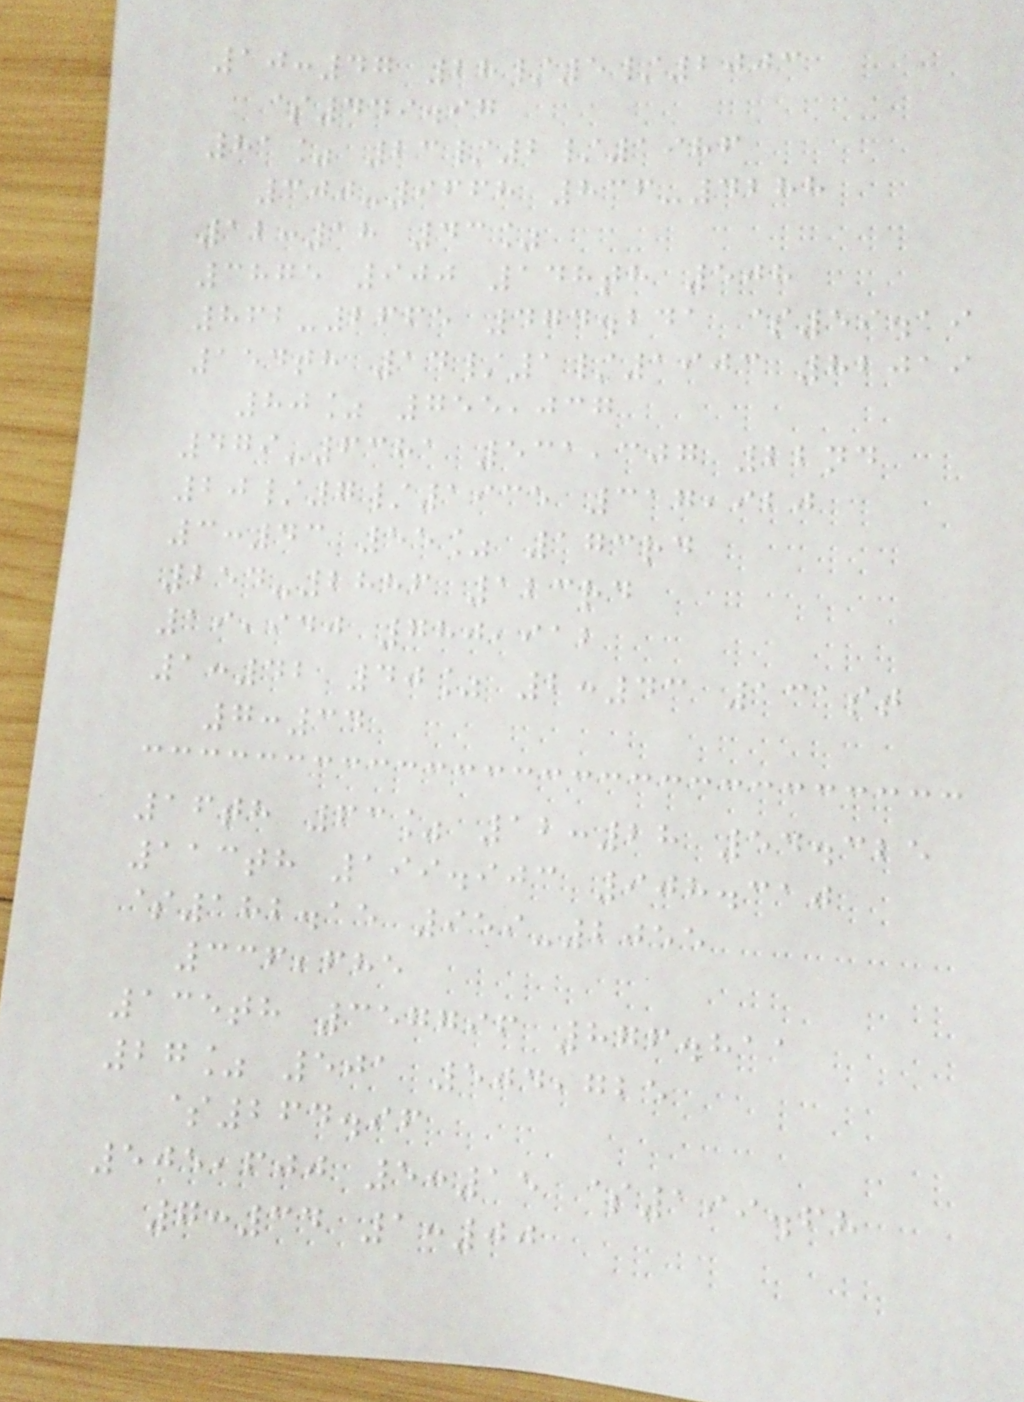10:47 28/5/2003
$449.97
81% 23/2/1986
300-9668 836-4288
12:18 43%
3875 900 148th 508
862-2665 474.241 $59.19
154th 14/1/1903 82019
80% 755,037
479-6381 531,307 22nd
20/7/1935 317,920
3:43 55% 173rd
254-2886 123rd
19,940 780,912
1:42 40% 2:43 131st
7:34
16th 63% 12:28 54.325
113th 199.903 908.310
$182.15 959-2055
336,685
135th 357796 876.811
27% 501 504,725
$264.96
505,600 5:15 $199.68
7:34 1:00
